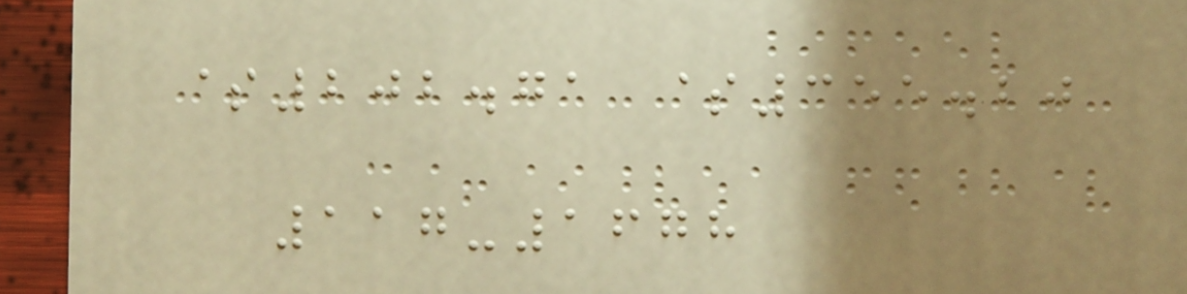$202.71 $355.20
117-1678
